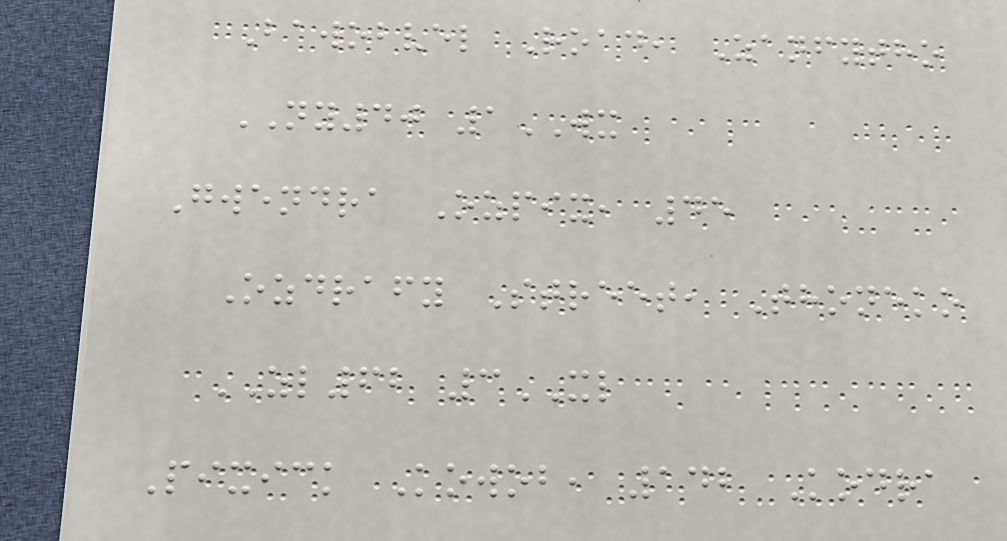Bawobvel Road, Zanfytho
NY40 1WX
Gwendra Ozpix, 45
Ozdrafy Street, Thoneko
ZL62 3XL
Pixick Kowob, 142 Kodra
